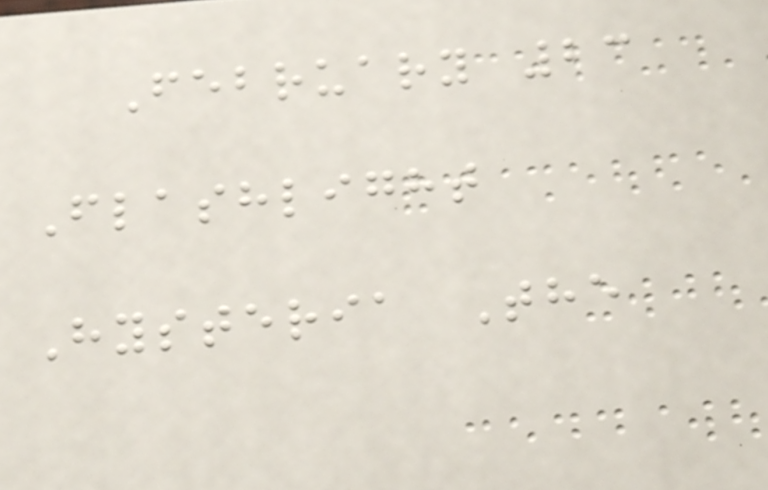February 23
Flashlight
Hysteria The
